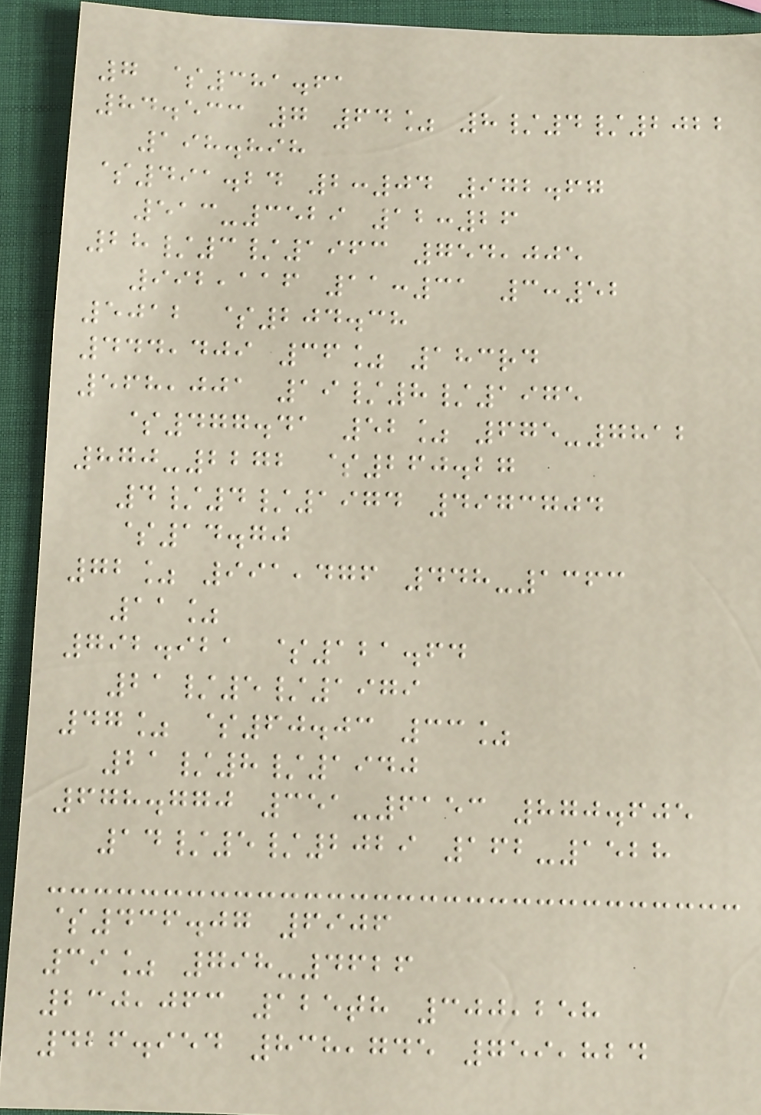7 $381.61
84.533 7 64% 8/4/2022
198.898
$491.24 2:04 972.67
513-3529 12:26
28/3/1963 754,005
992,116 11:31 3:52
5012 $204.38
444,409 36% 183rd
568,001 19/8/1975
$477.41 52% 675-7812
870-2272 $260.27
4/4/1974 4973704
$14.70
72% 991,476 448-1363
11%
792.921 $121.64
21/5/1979
47% $60.03 33%
21/8/1940
678.770 351-6153 870.605
14/5/2029 162-1528
$436.07 6906
39% 798-4626
230,063 125th 300,258
426.954 838,745 759,824
